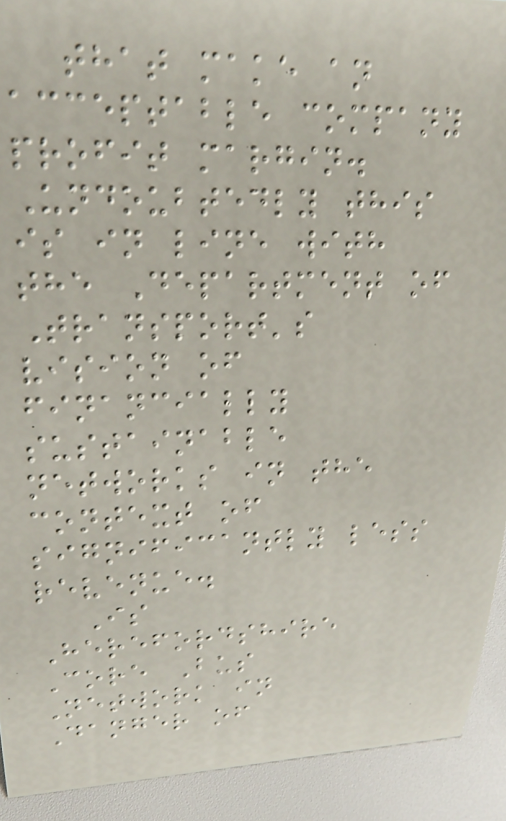that make an
acceptable company
profit margin.
Undoubtedly this
is in line with
the Department of
Transport's
vision of
financially
sustainable
networks in the
context of
significantly less
revenue.
Is
Herefordshire
Core Bus
Network in
Danger of
